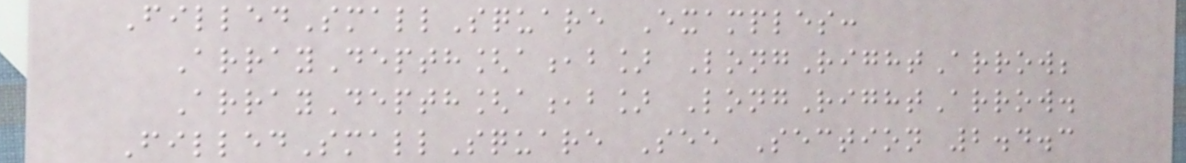FilledSmallSquare Examples:
ArrayDepth[a,b] LongRightArrow;
ArrayDepth[a,b] LongRightArrow.
FilledSmallSquare See Section 2.4.3
